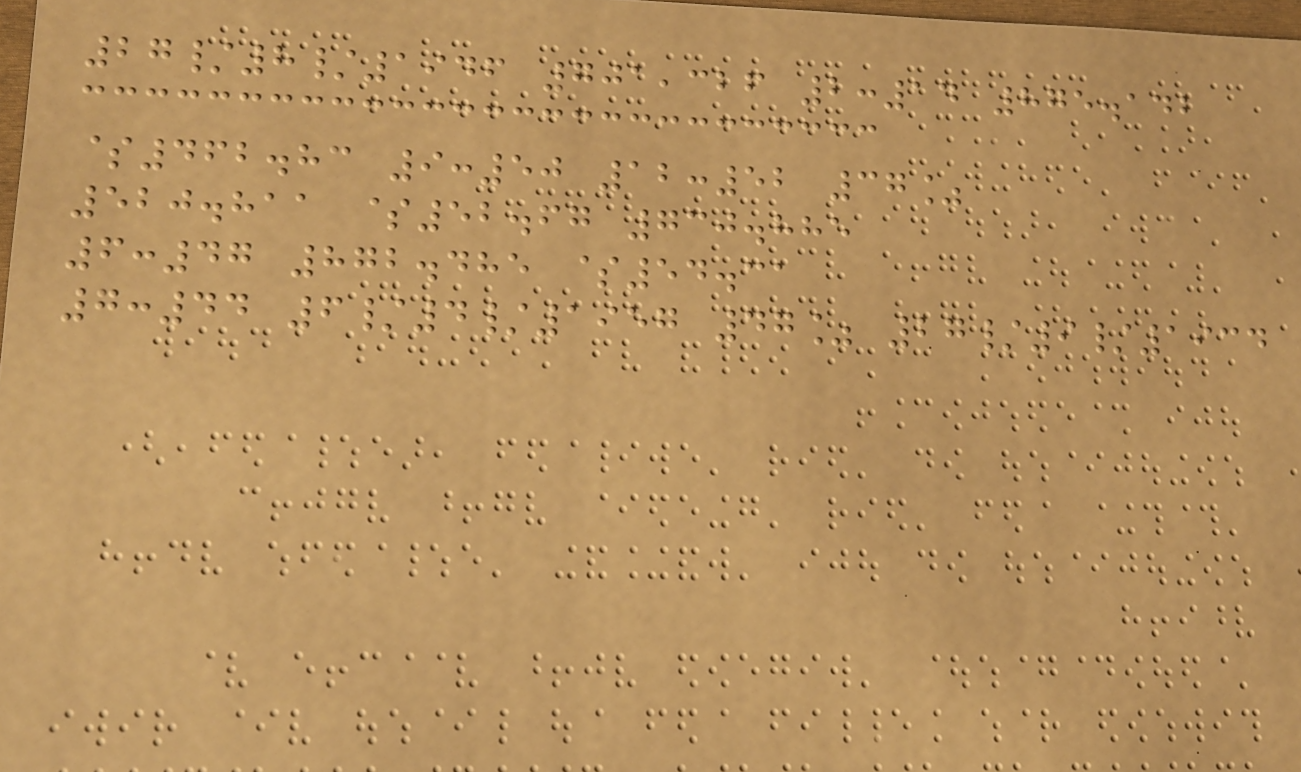27/8/1946 701,326 2:14 875.142
$462.83 9:50 12:52 37%
520.811 $52.67 730.885
6:47 872.485 $54.31
7:44 6/4/1957 47% 27/9/1934
